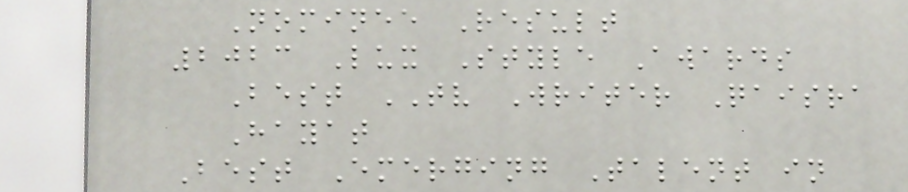Nominee Result
2023 Lux Style Awards
Best TV Writer Qaisra
Hayat
Best Emerging Talent in
